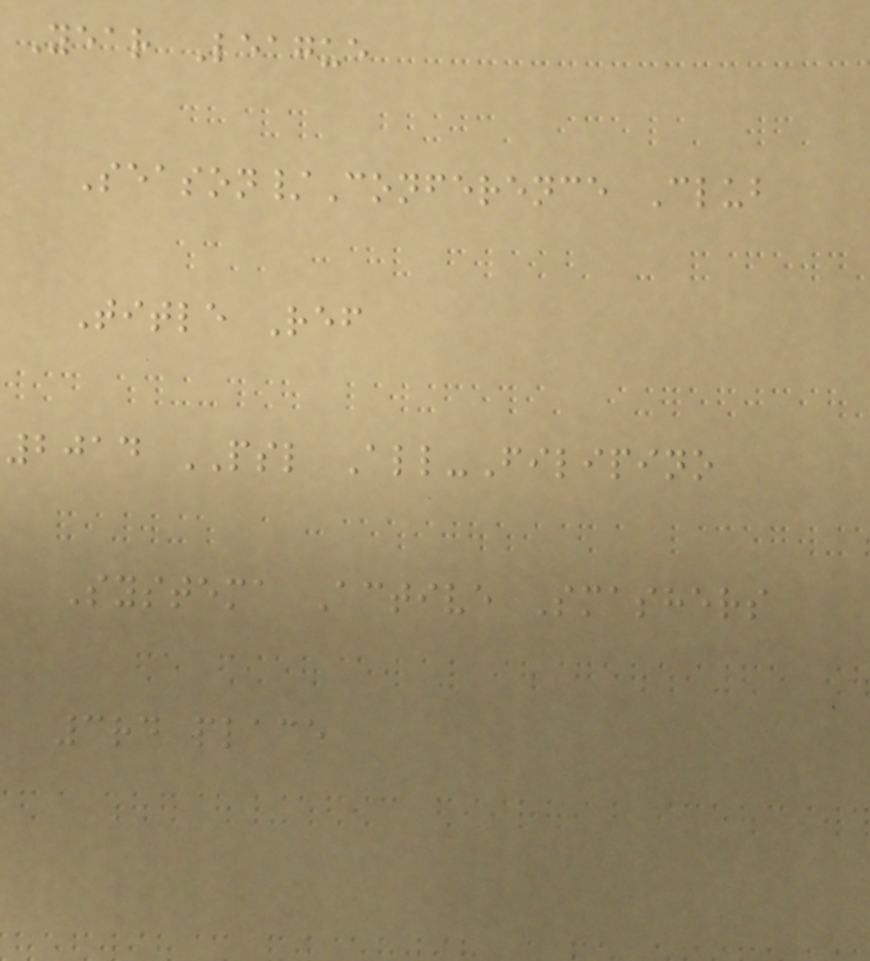Year League
Season/Conference Club
Title Ref
2014 PSL All-Filipino
Systema Active Smashers
3rd place
